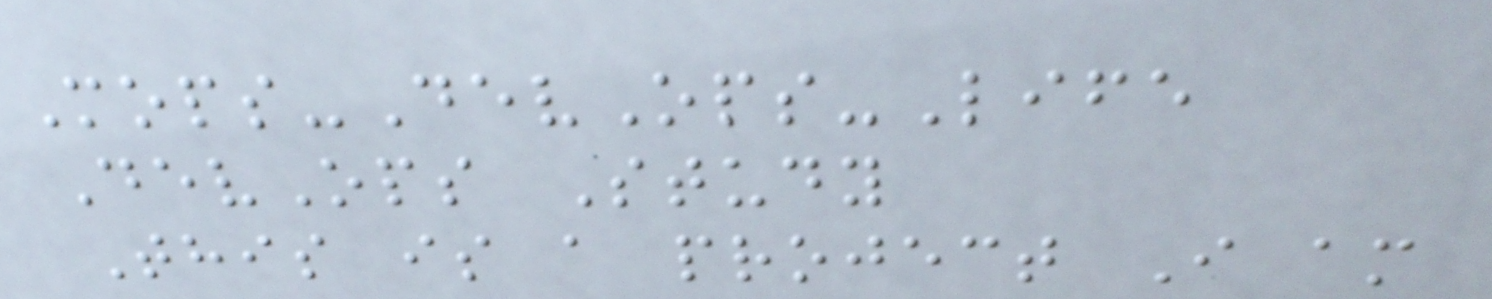Mops-DevOps-Life
DevOps Study
This is a project I am
